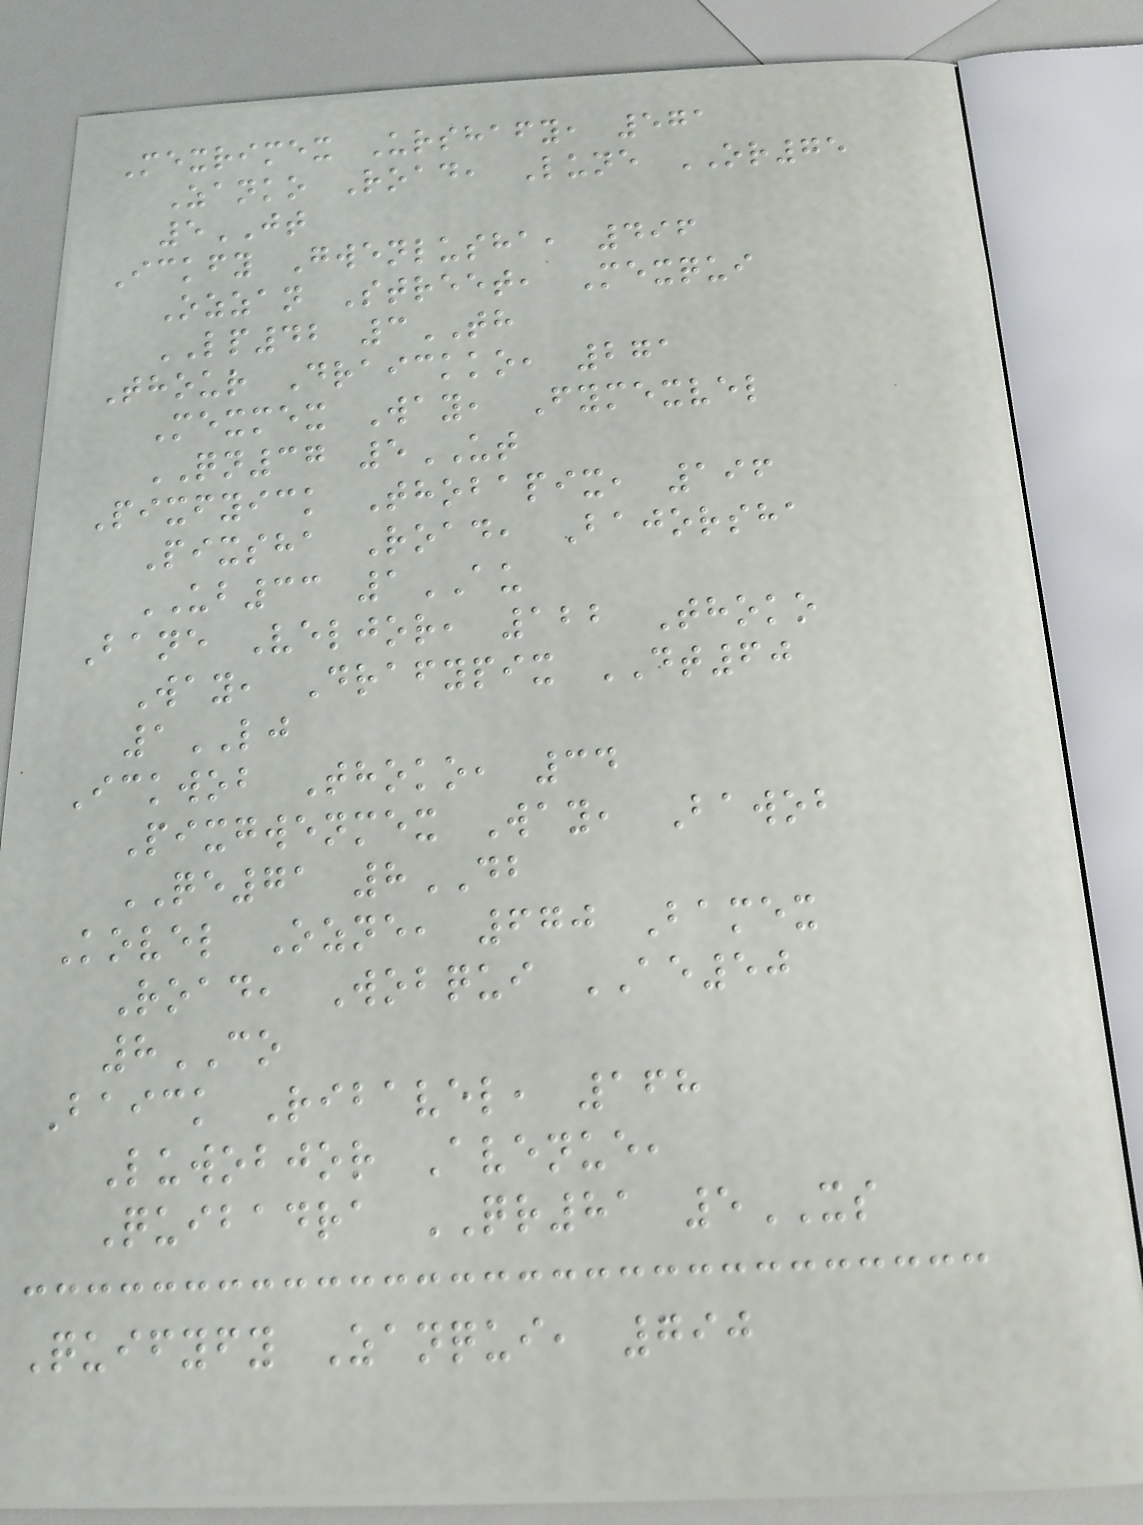Mexrimex Urshafy, 571
Zanko Road, Lune OR75
5JT
Ickfy Gwenlusha, 496
Ozzan Street, Mexqui
LP42 3TH
Thour Draickko, 271
Mexmex Way, Fymexvel
QN37 5UT
Pixfyick Thobapix, 196
Pixsha Road, Bajorsha
UB33 1AU
Bane Veljor, 122 Thoko
Way, Drafypix DT60
1LJ
Ickwob Thoko, 34
Pixgwenmex Way, Bawob
QE71 8DB
Kovel Ozne, 670 Bamex
Road, Wobqui AE50
8CO
Baick Ribavel, 168
Luwobjor Avenue,
Quibadra QR81 5XS
Quifyfy Zanqui, 790
